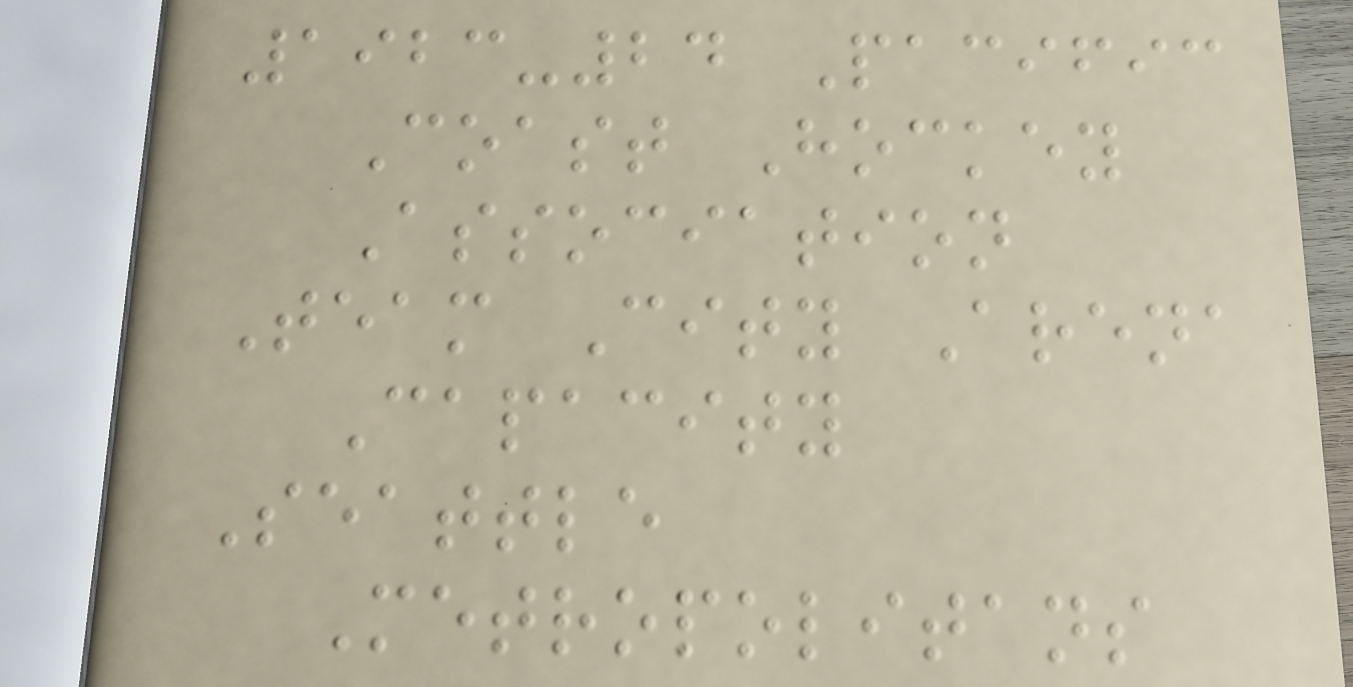1923-24 Pacific
Coast Hockey
Association
Team City Arena
Capacity
Seattle
Metropolitans
